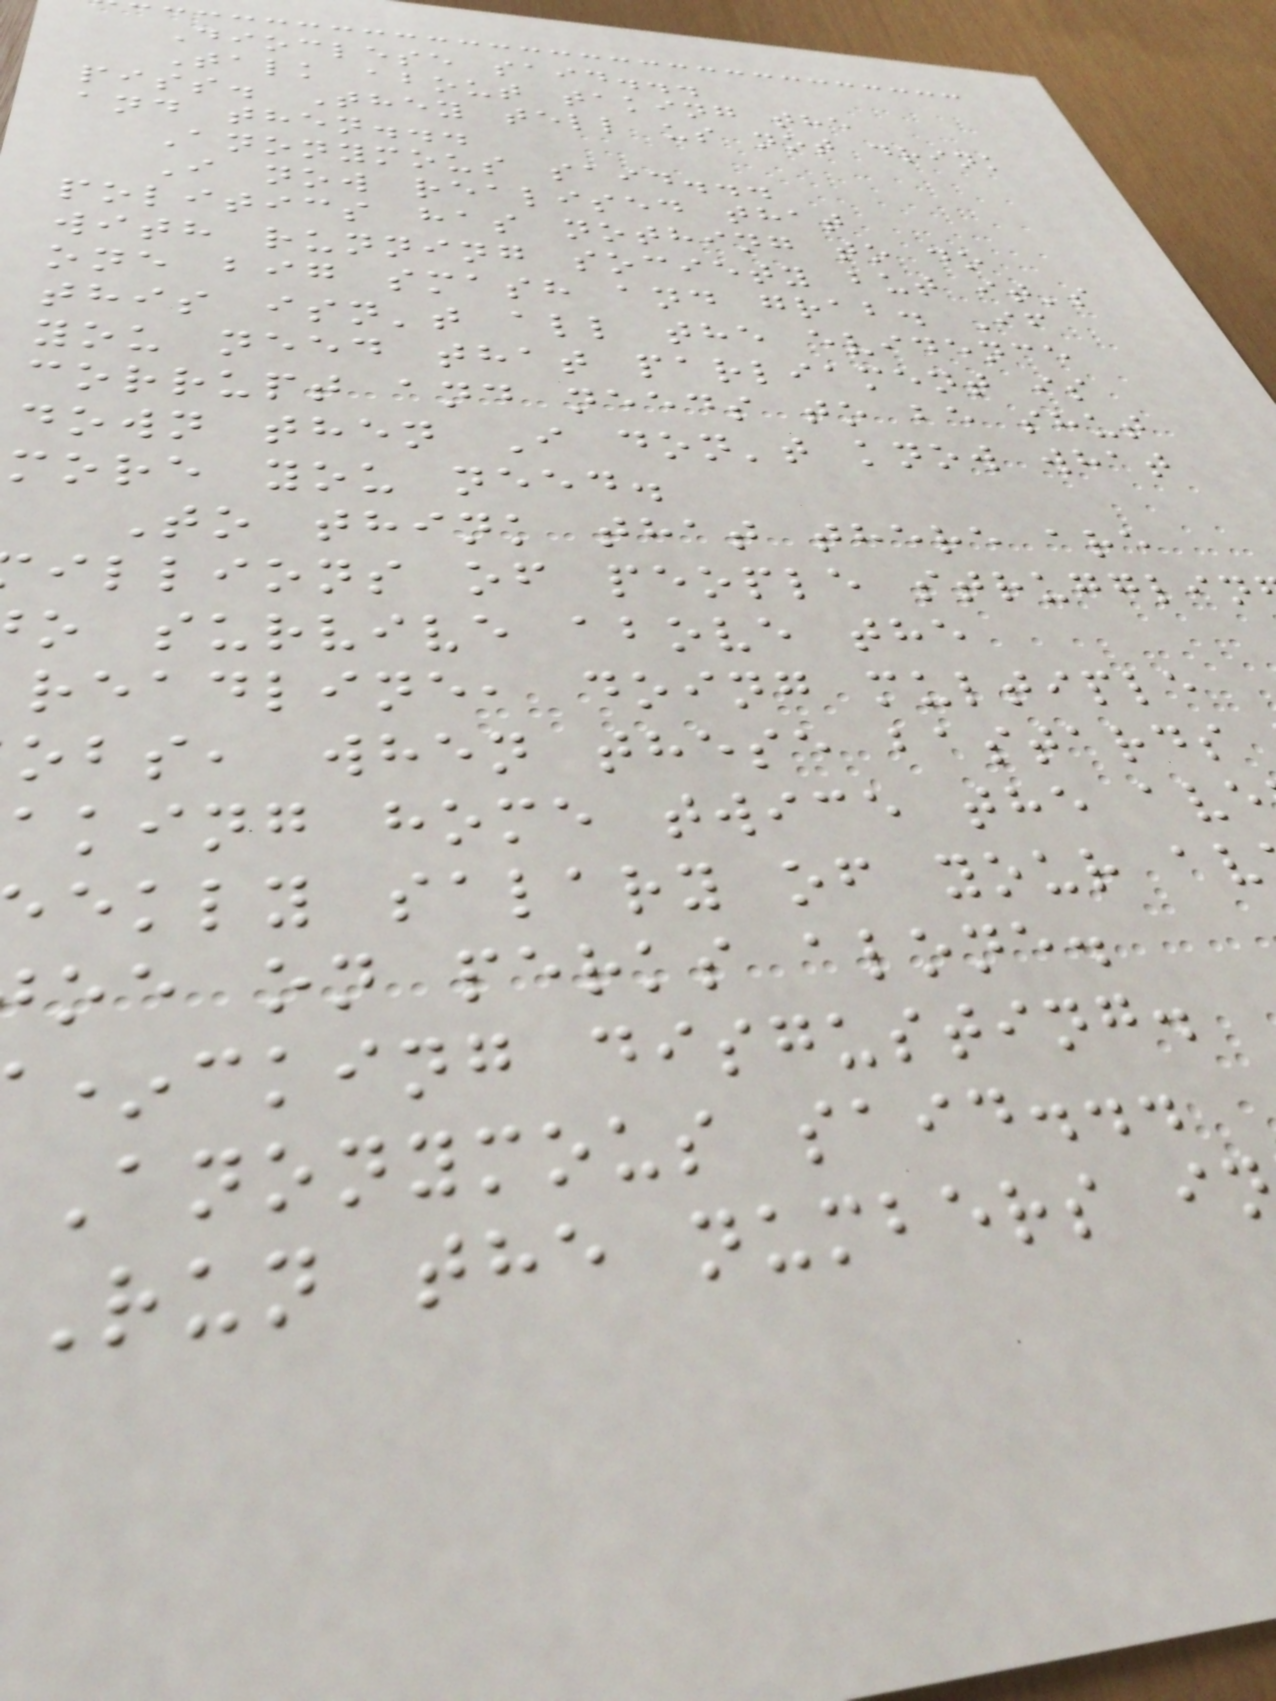Dioclese said...
Talk about taking the
piss. They tell us not drink
and then...
Anonymous said...
I now realised that
politics has nothing to do
with running society but it's
one big smash and grab. If
this isn't all the evidence
you need that parliament is
corrupt and needs to be shut
down then I don't know what
more you need.
To think that there are
illions of people strugglin
o survive above the
readline, doing multiple
obs, when these bastards
aking home twice the ave
ekly salary of your av
oe on perks alone.
*cking disgusting.
Anonymous said...
Run the numbers i
